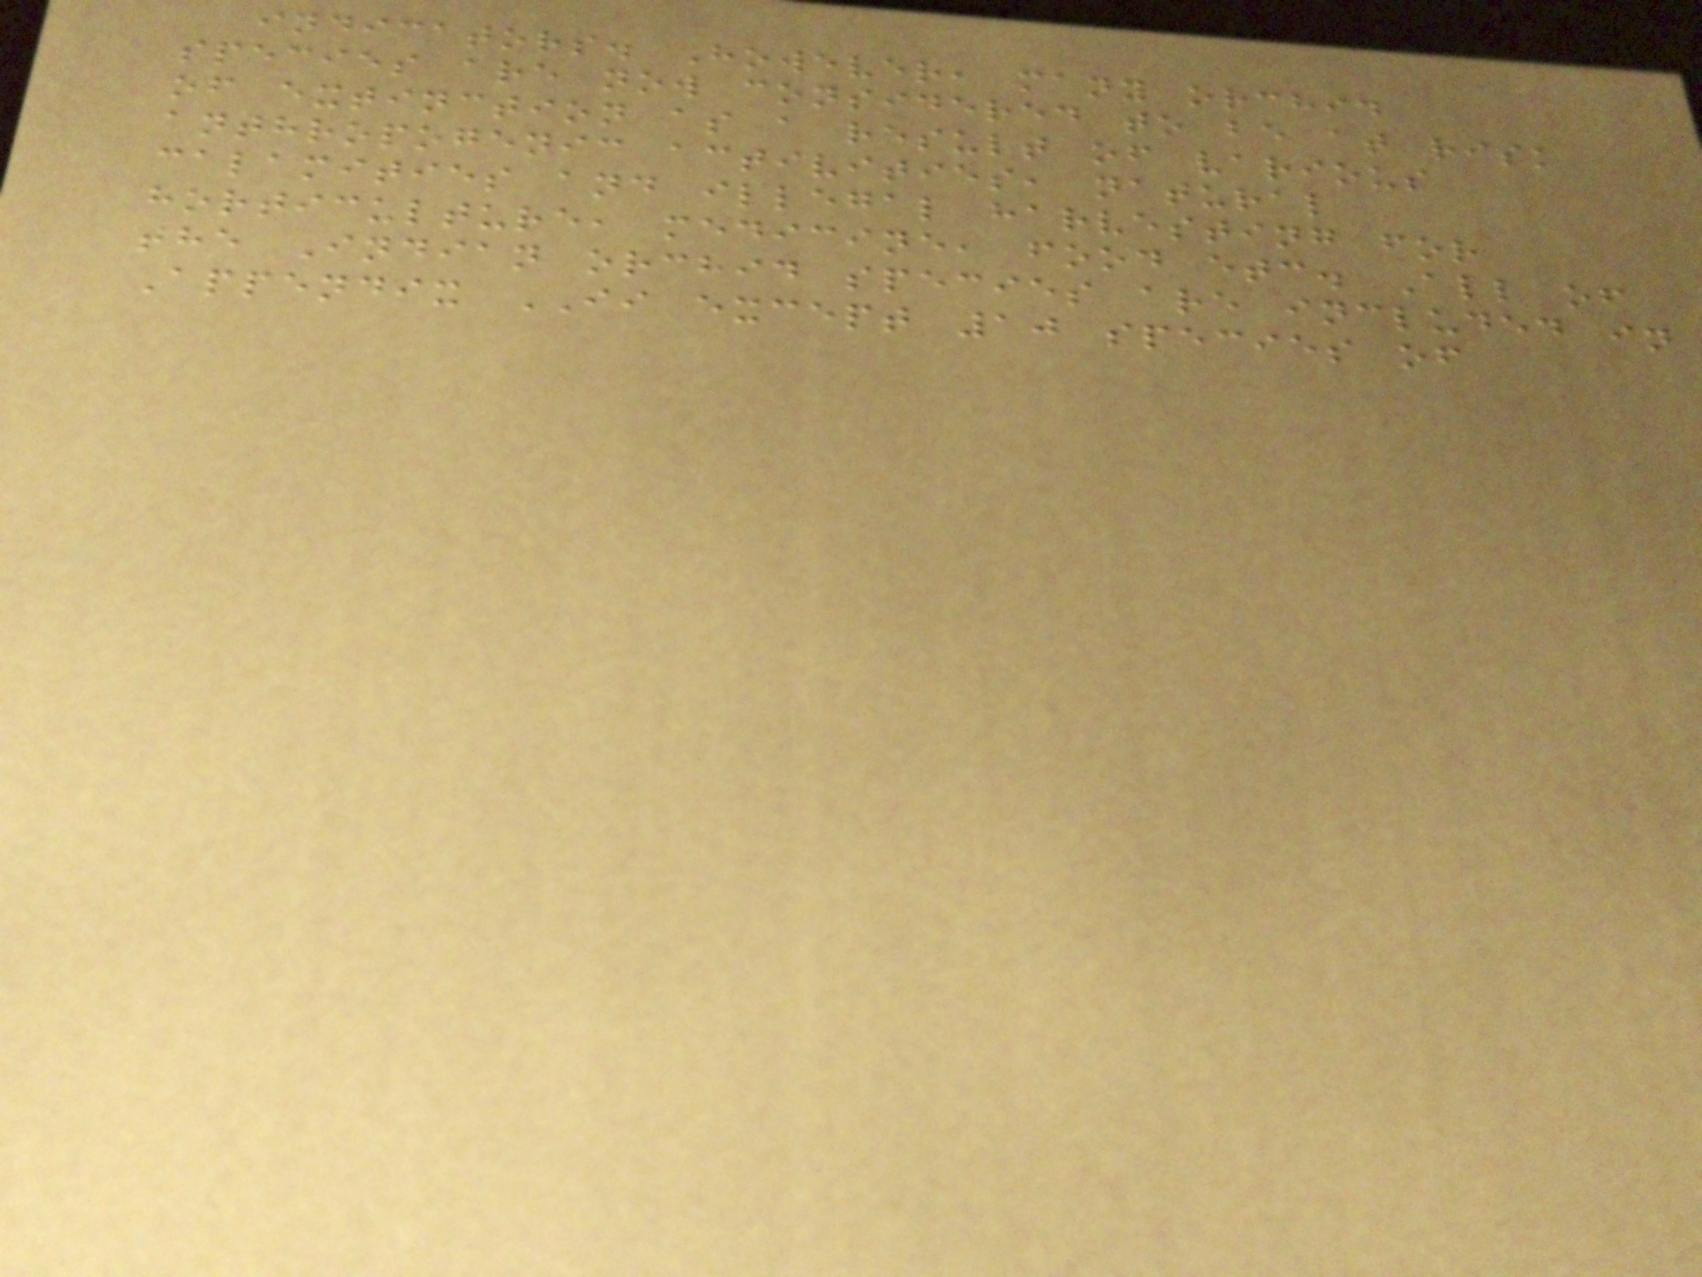indicators. However, many orchid
species are now considered to be at risk
of extinction as a result of various
anthropogenic activities, natural
calamities and illegal harvesting for
horticulture, medicine, food etc. All of
the Indian orchid species are included in
Appendix II except 10 species of
